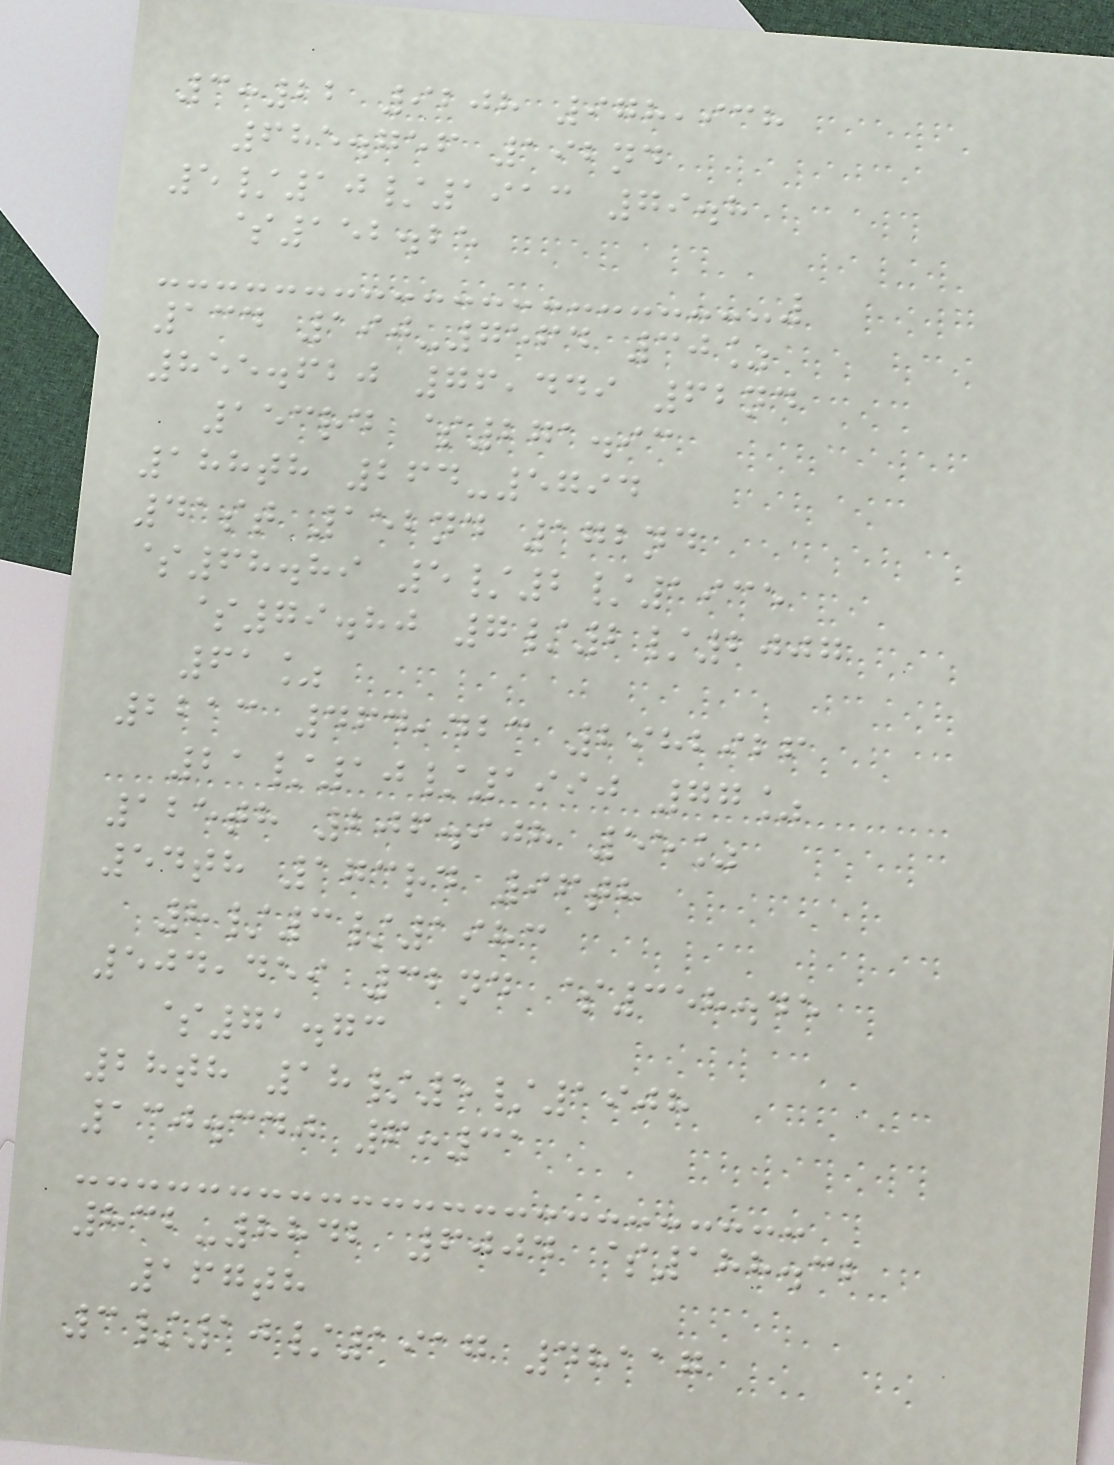3:22 9208 978,938
685.756 192nd
5/10/1913 79.8
$152.25
134 190-7564 30%
855.620 76,449 62nd
153rd $271.93
188th 264-5794
41st 152nd 172nd
$68.89 5/2/1935
$79.80 7/2/2007
61%
2213 464,423 2982926
21/10/1990 77%
125th 206.908 55%
54th 173rd 96th
8/3/1983
504,459 32nd $358.45
$71.73
28th 18/5/1908
130.340 6:31
832-8842 6004 $188.32
167th
3/10/1917 48117
